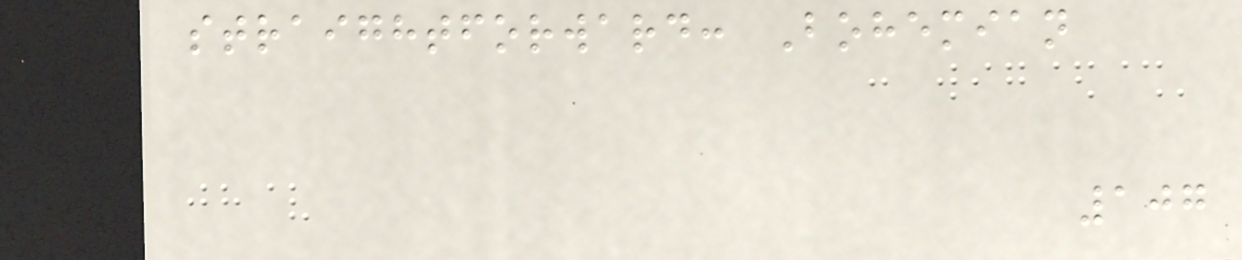straightforward: Bohemian
107
